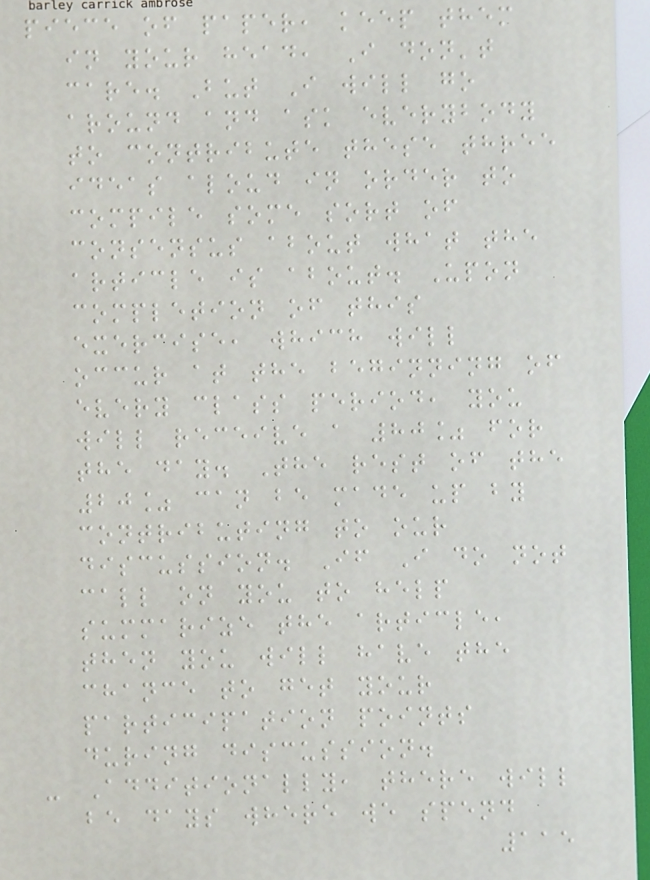piece of paper, keep them
in your head, I don't
care. But I will go
around and ask everybody
to contribute these three
ideas aloud in order to
compile some sort of
consensus about what the
article is about. Upon
completion of this
exercise, which will
occur at the beginning of
every class period, you
will receive a 80% for
the day. The rest of the
20% can be made up by
contributing to our
discussion. If I do not
call on you to help
summarize the article,
then you will have the
chance to get your
participation points
during discussion.
- Additionally, there will
be days where we spend
115
